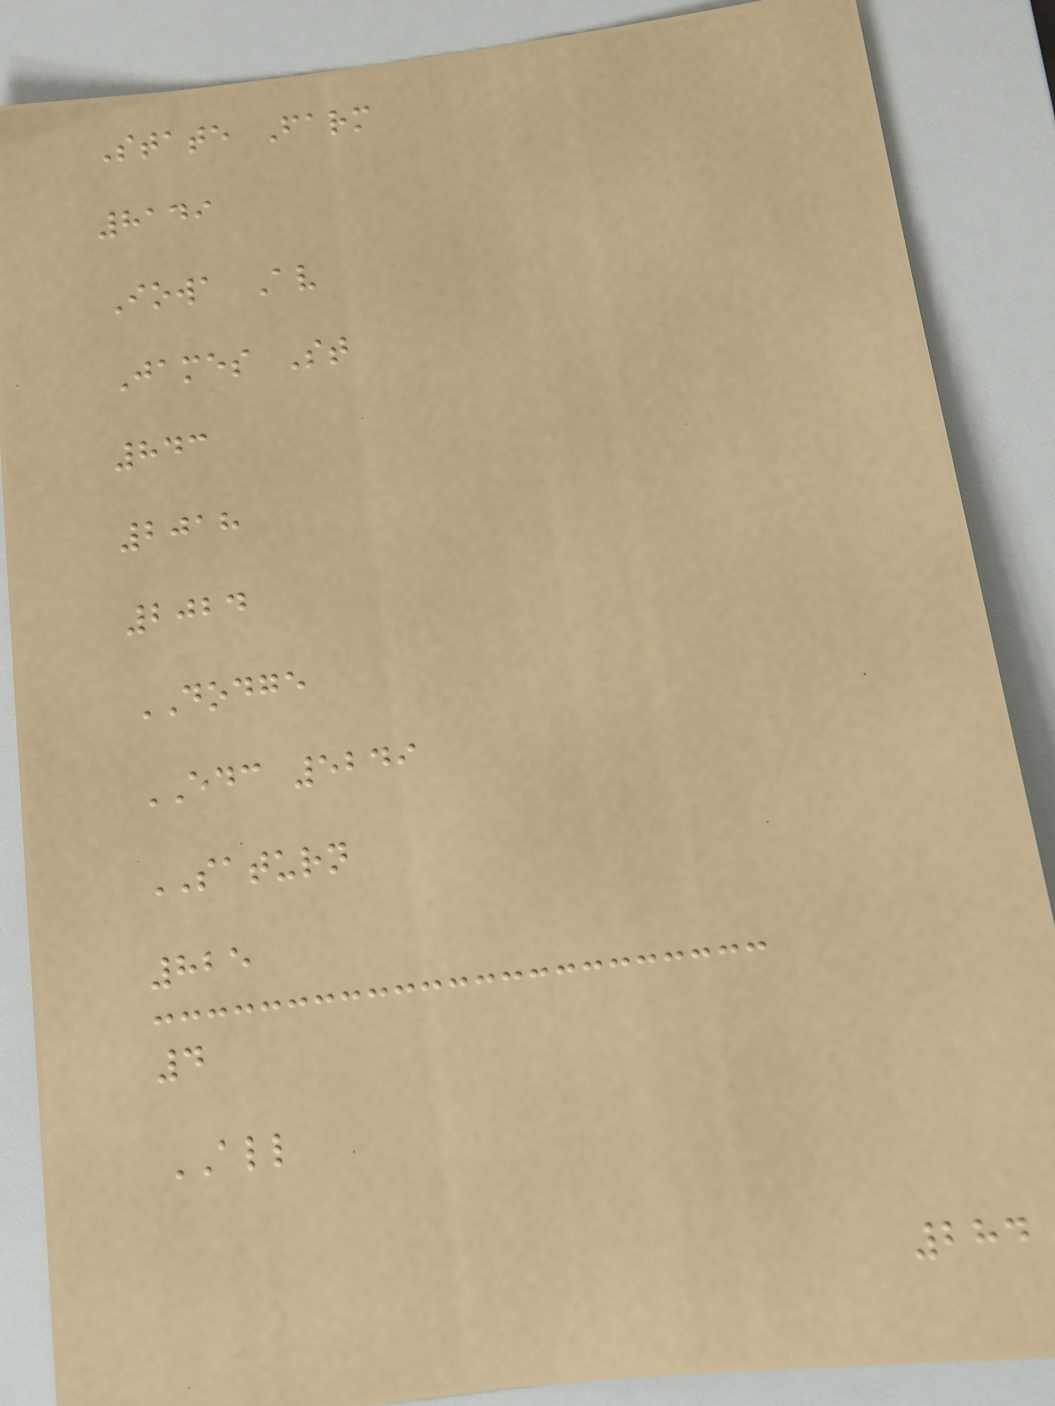State Farm
8149
Iowa Av
James St
843
2018
2024
DODGE
EDC 5249
SATURN
825
4
ALL
284
